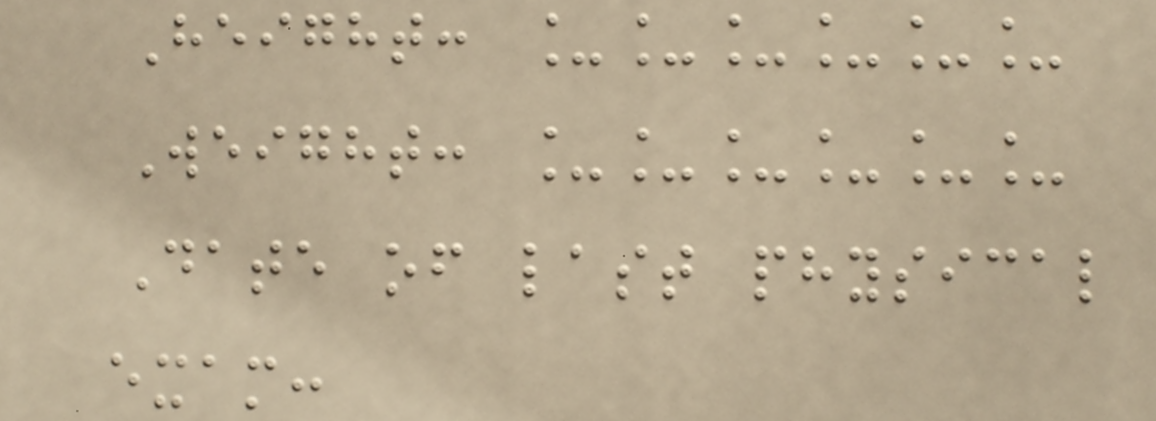Height: ______
Weight: ______
Date of last physical
exam:
